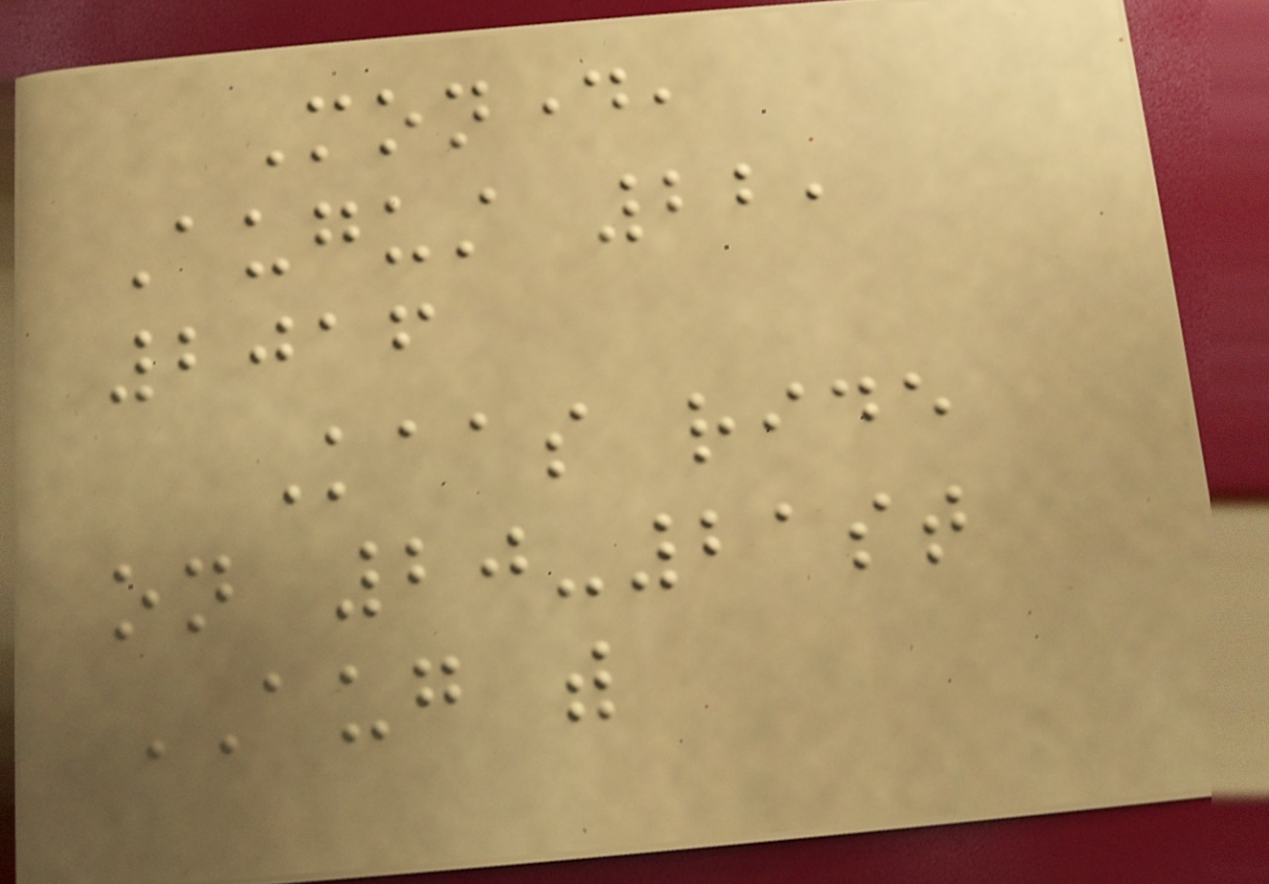Monday,
August 22,
2016
Kaas ride
on 20-21st
AUG with
